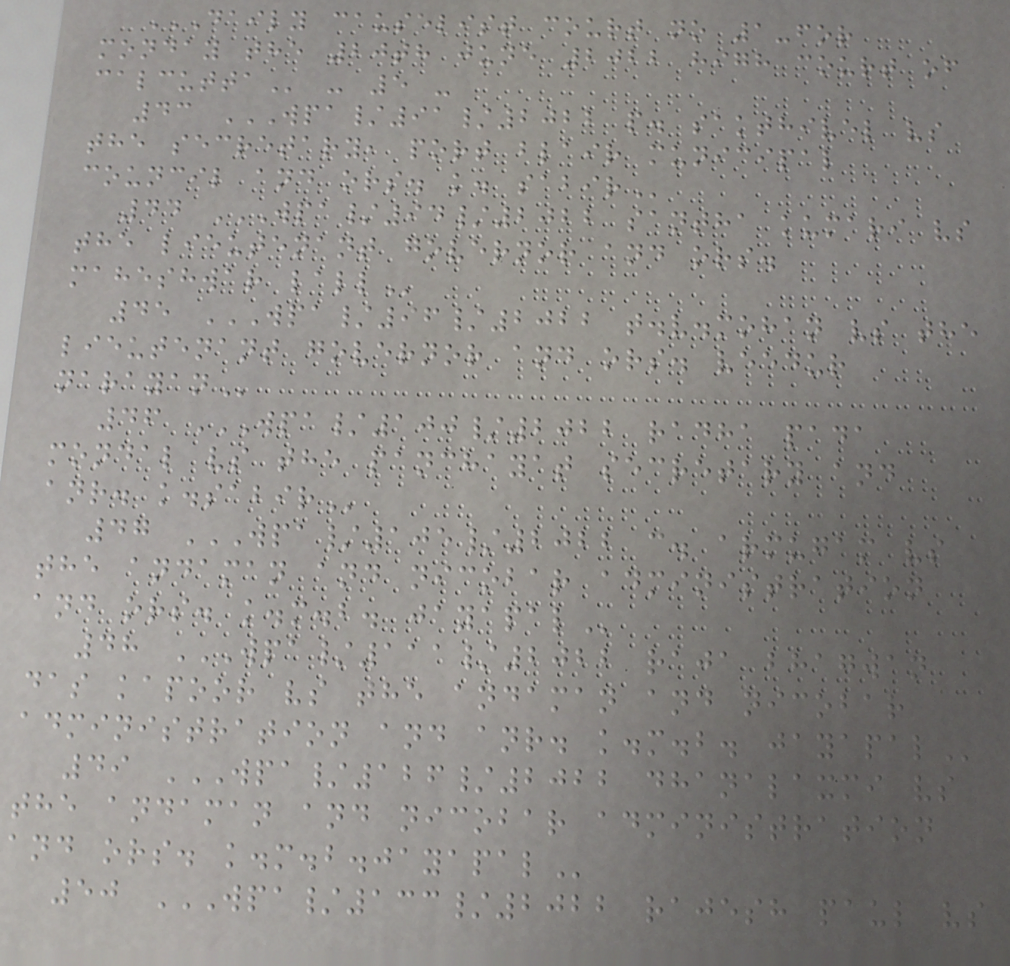DAILY CAUSELIST COURT NO 1-FOR
MONDAY THE 20TH JUNE 2022 HIGH COURT OF
CALCUTTA - 5 -
43 WPA/91/2022 P. SAKTHIVEL VS
THE SECRETARY, PORT BLAIR MUNICIPAL
COUNCIL AND ORS. K. SABIR
44 WPA/94/2022 SANTHA KUMARI VS
THE LIEUTENANT GOVERNOR AND ORS.
MAHESHWAR LALL
45 WPA/96/2022 T.V.MOHAN VS THE
LIEUTENANT GOVERNOR AND ORS. VEEDUR
NARAYAN
46 WPA/100/2022 RADHA PADA
MONDAL VS THE PANCHAYAT SECRETARY AND
ANR. K.SABIR
47 WPA/105/2022 C. ARMUGAM VS
THE ANDAMAN AND NICOBAR ADMINISTRATION
AND ORS. K.M.B. JAYAPAL
48 WPA/111/2022 RAJA BHAGWAN
DAS KAPOOR VS THE ANDAMAN AND NICOBAR
ADMINISTRATION AND ANR. K.M.B. JAYAPAL
49 WPA/126/2022 DHANALAXMI VS
THE ANDAMAN AND NICOBAR ADMINISTRATION
AND ORS. K.M.B.JAYAPAL
50 WPA/133/2022 RAJESH PAUL VS
